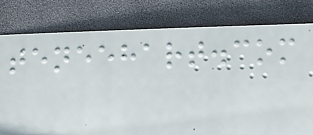teneehart.com
